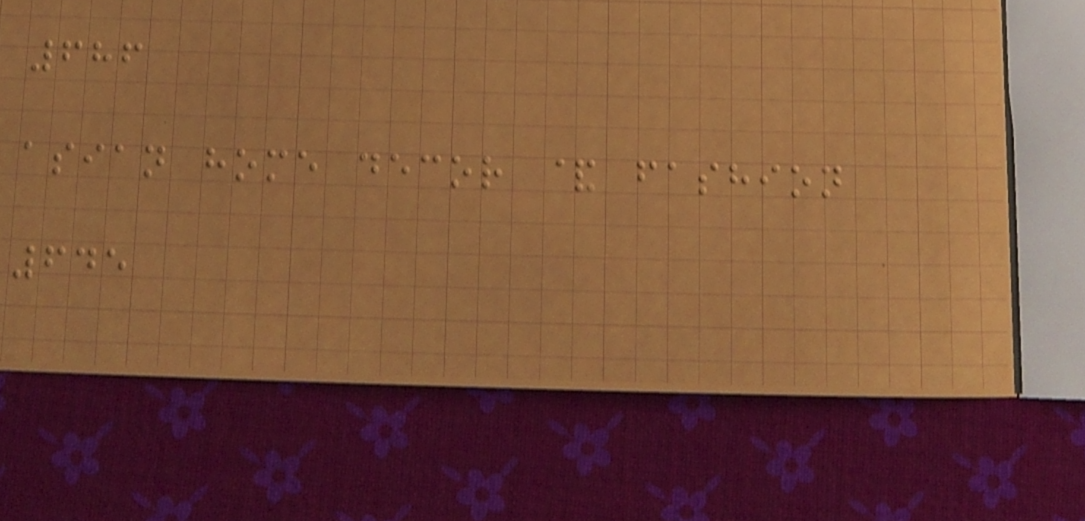686
asian home decor & fashion
645
